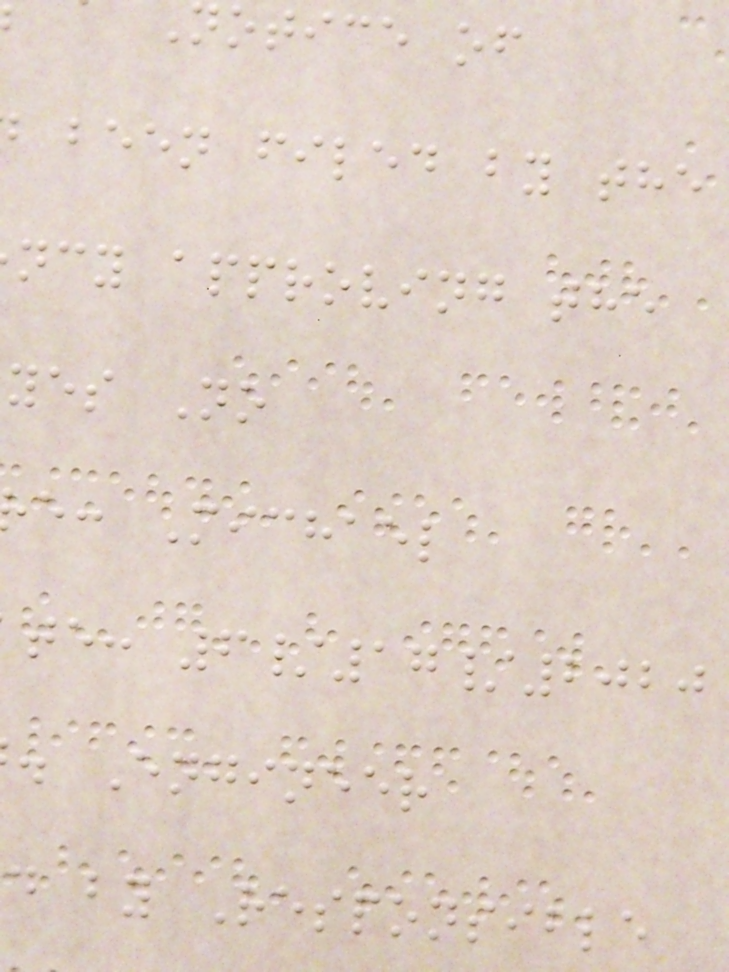notice of
been filed by the
ncy approving the
yes No
e: Michael
te: 6/17/2020
. Engineer
d by Responsible
